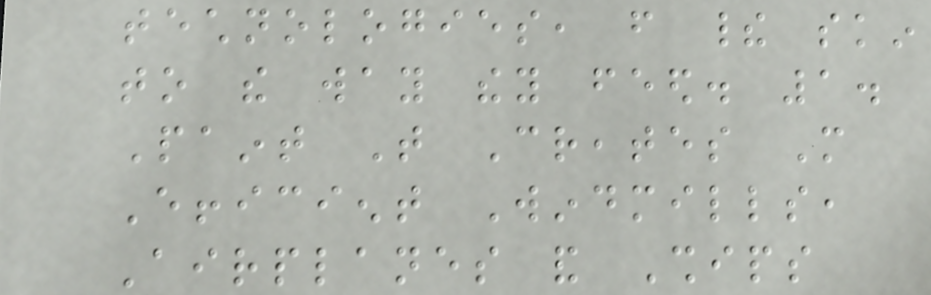technologies, from their skin
to the way they feed. 1.
Paint That Creates More
Efficient Windmills,
Airplanes and Ships
